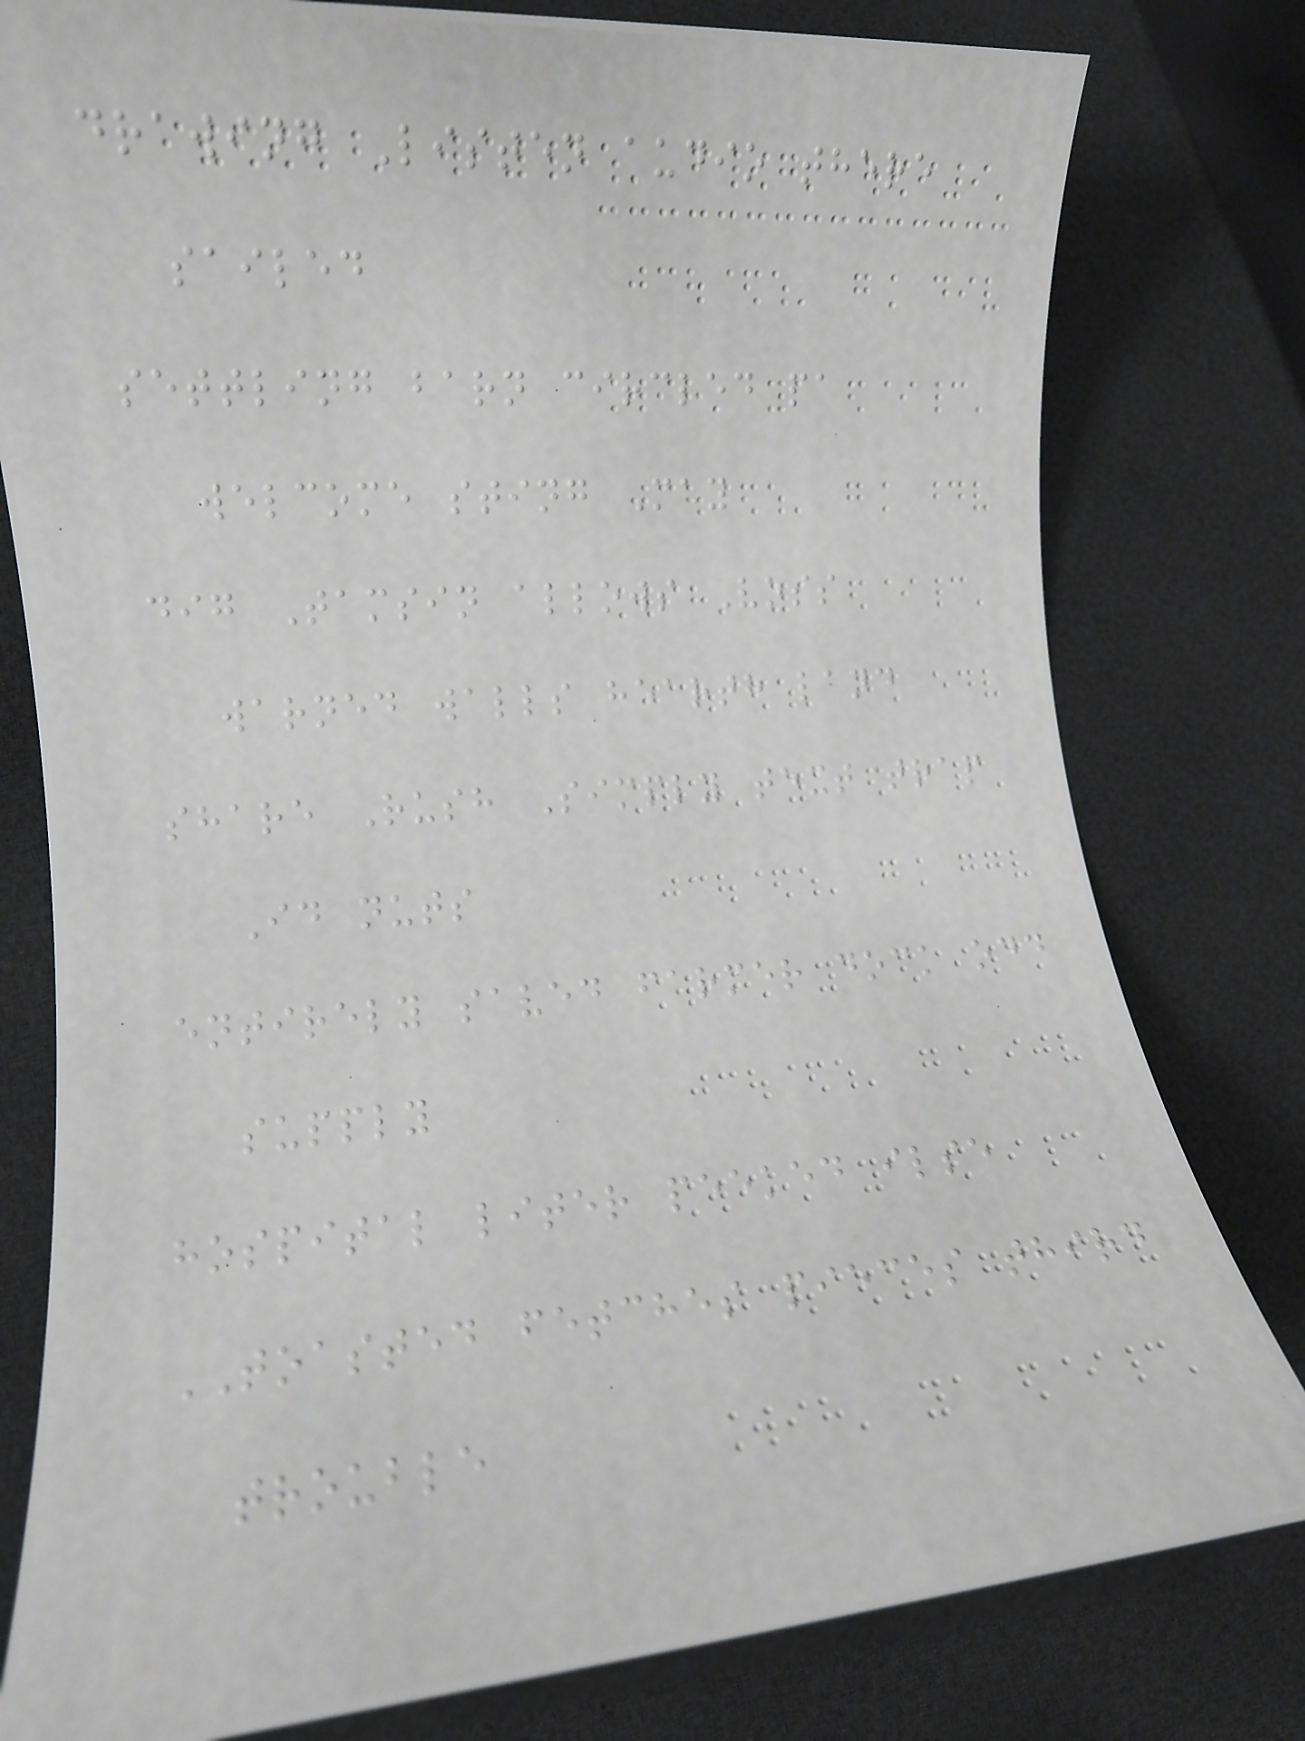drawing Listen audio there
sailed
settling barn circled pa
welcome sting May
dig Tamsin allows Voss
warned walls hearth land
share Rush Simply text trap
Id nuts
entirely saved farmer dock odd
supply
hospital liter peeked ilse
TOASTED fetches pieces third
trouble
